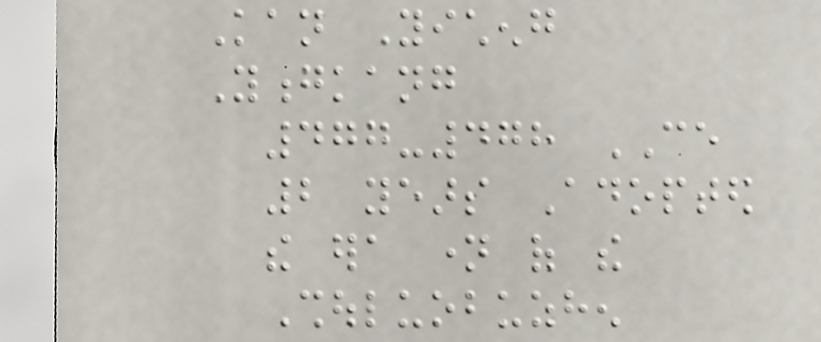Kan Yicheng
Yongkang
477-478 CE
2 years Adopted
the era name of the
Shouluobuzhen
